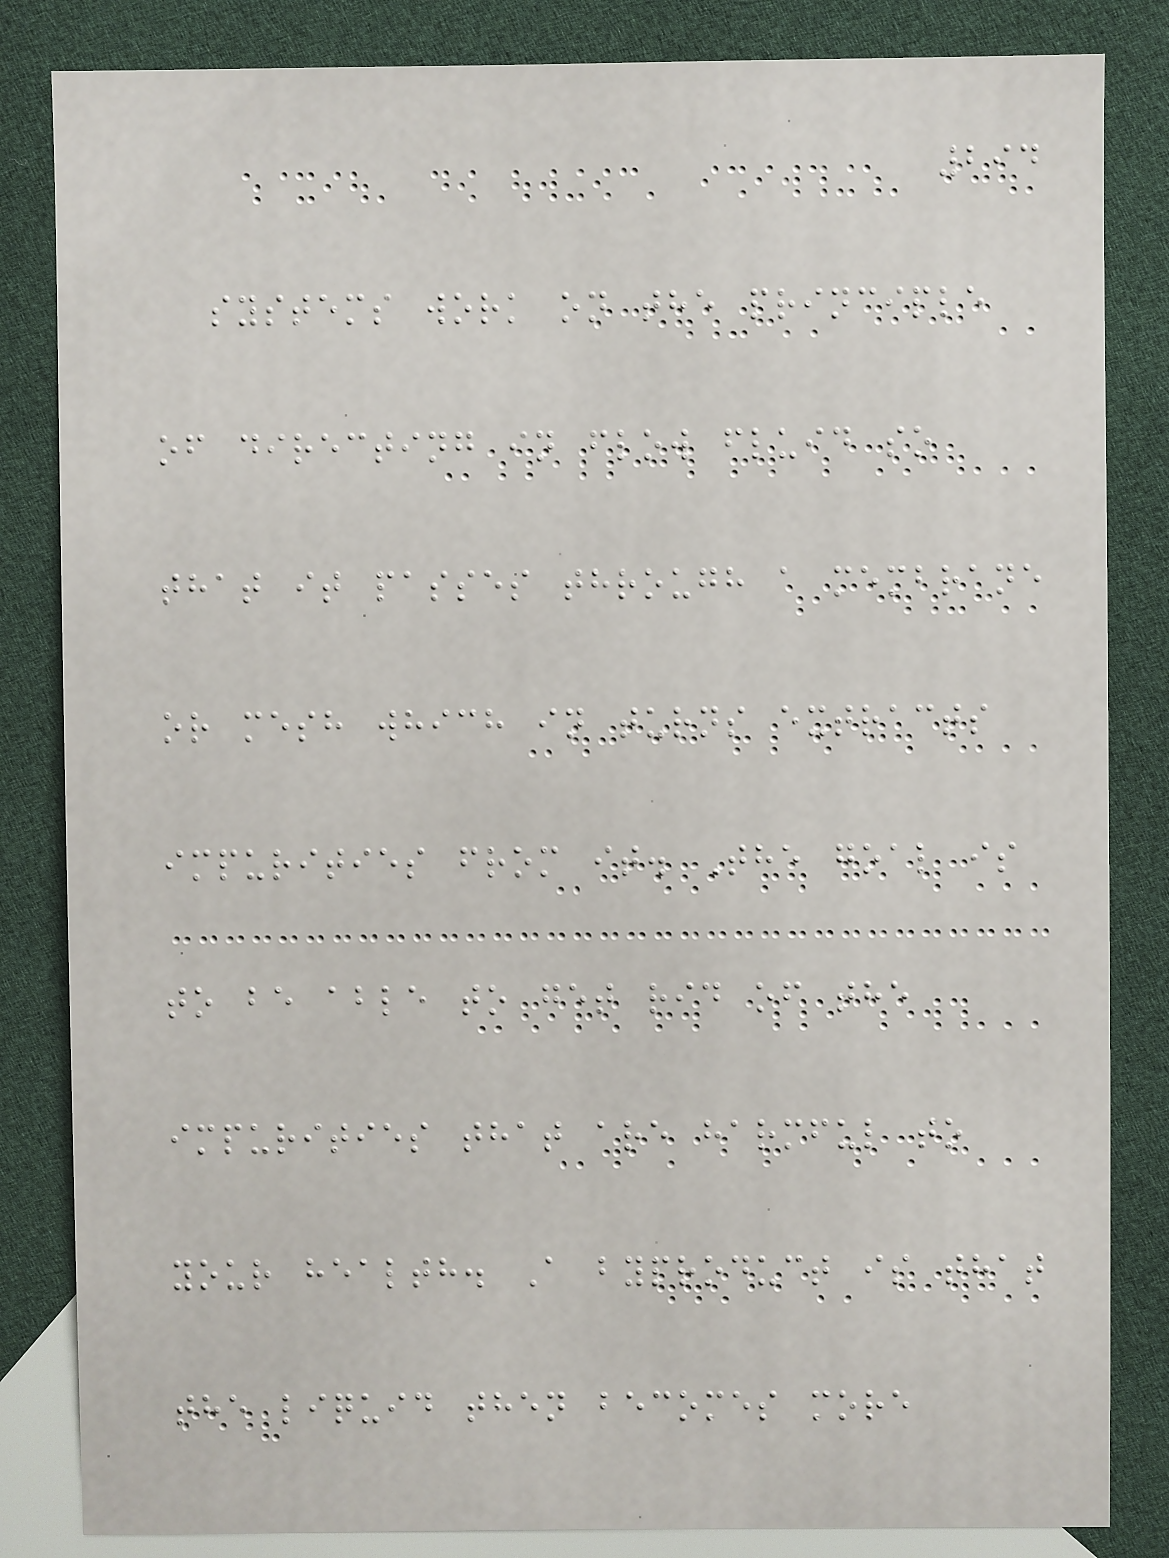294
systems work on the principle
of directing in flow fluid so
that it passes through a membrane
or mesh which in turns extracts
impurities from it. The goal is
to be able to get rid of the
impurities that are harmful to
your health. A byproduct is that
the liquid then becomes more
